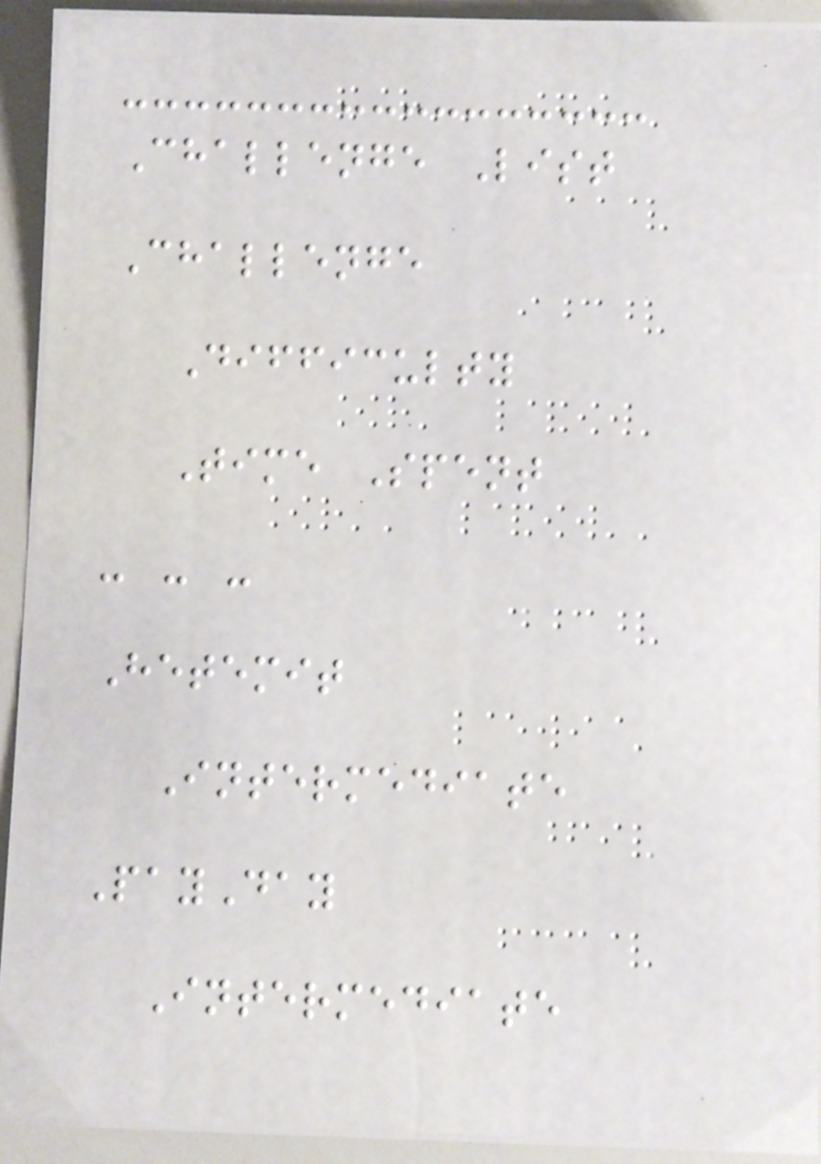Challenge List
Challenge
Difficulty
Time Spent
- - -
Hetemit
Intermediate
PayDay
Intermediate
